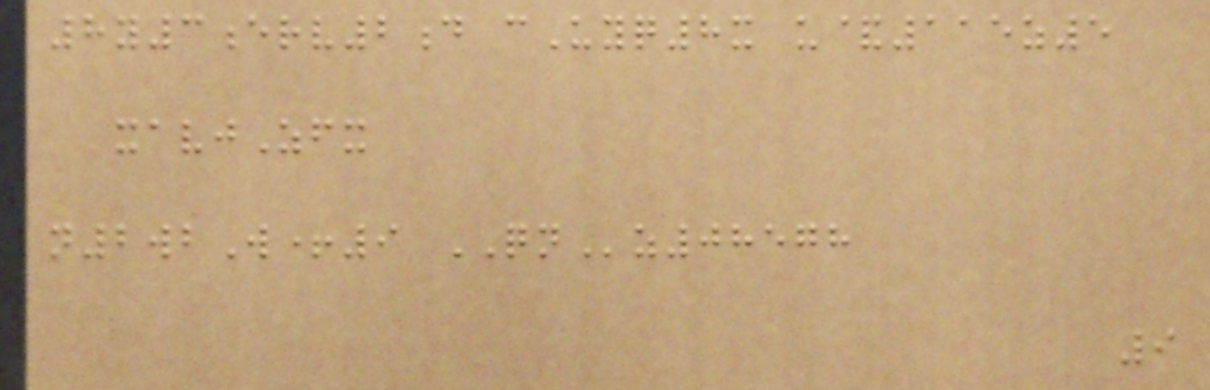8y3erv2d cUyq8x u&115z5
xavjZfx
n2wbW+9 QNz08578
9
